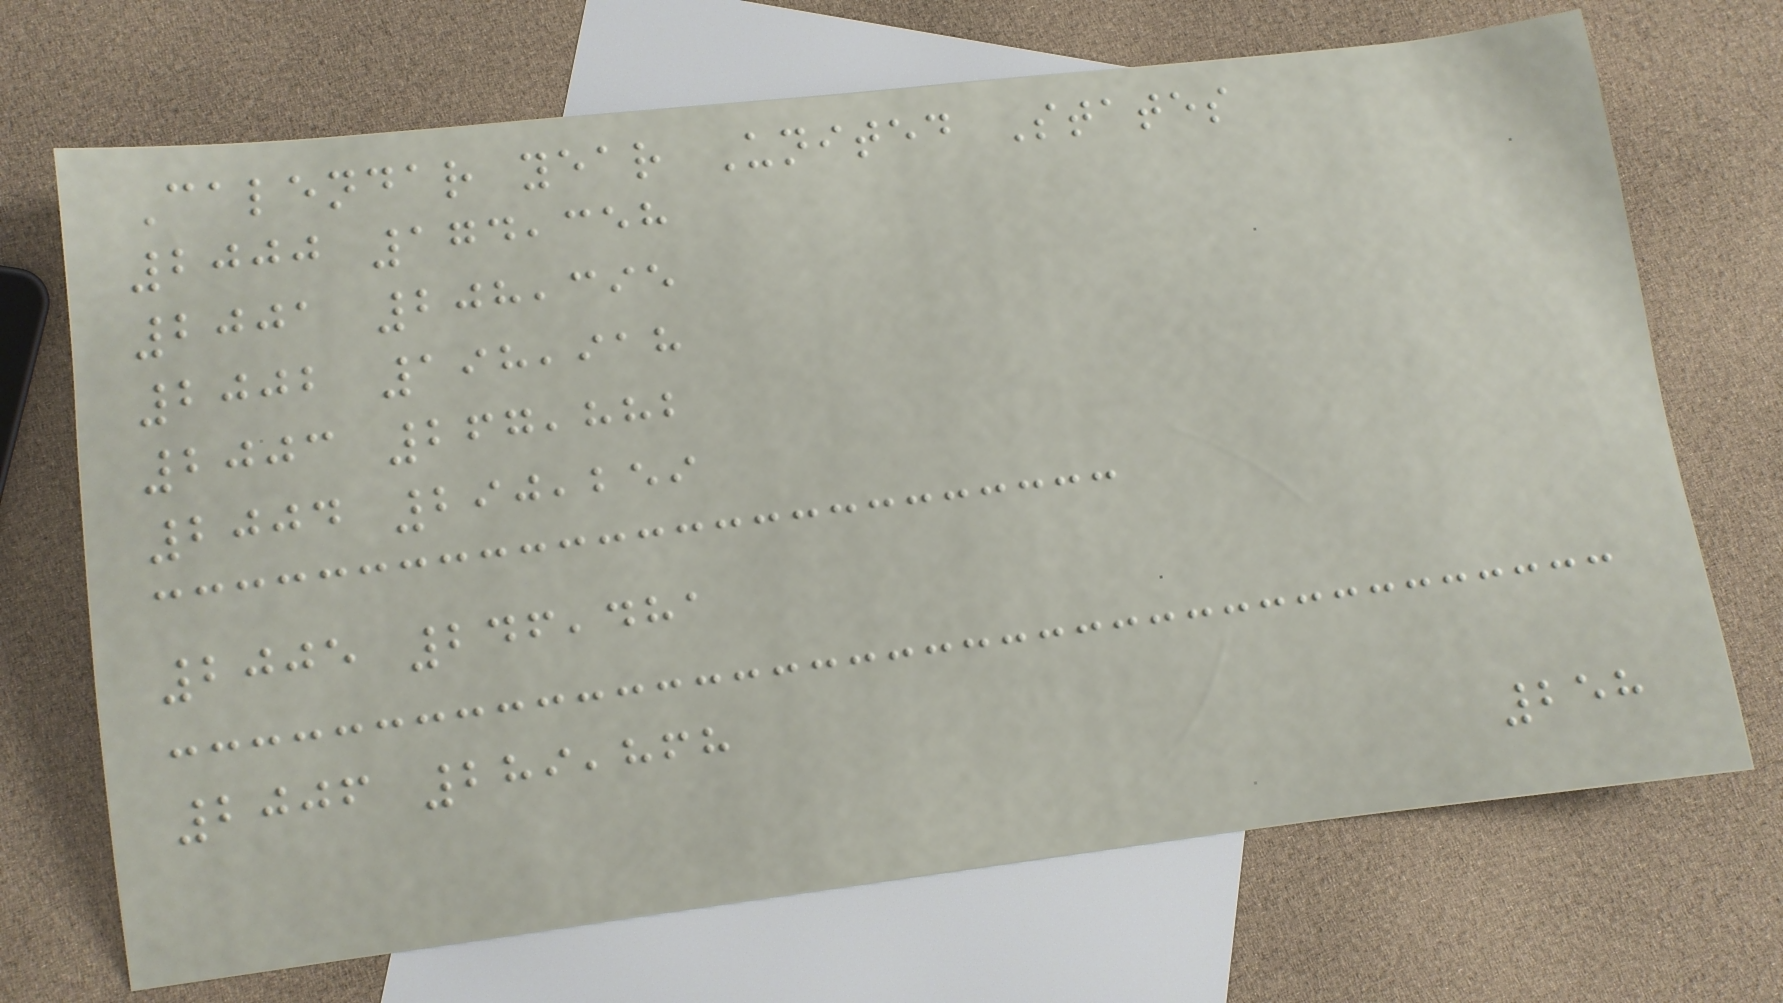Calendar year United States
2000 174,358
2001 208,395
2002 198,918
2003 267,882
2004 290,259
2005 246,481
2006 289,868
258
